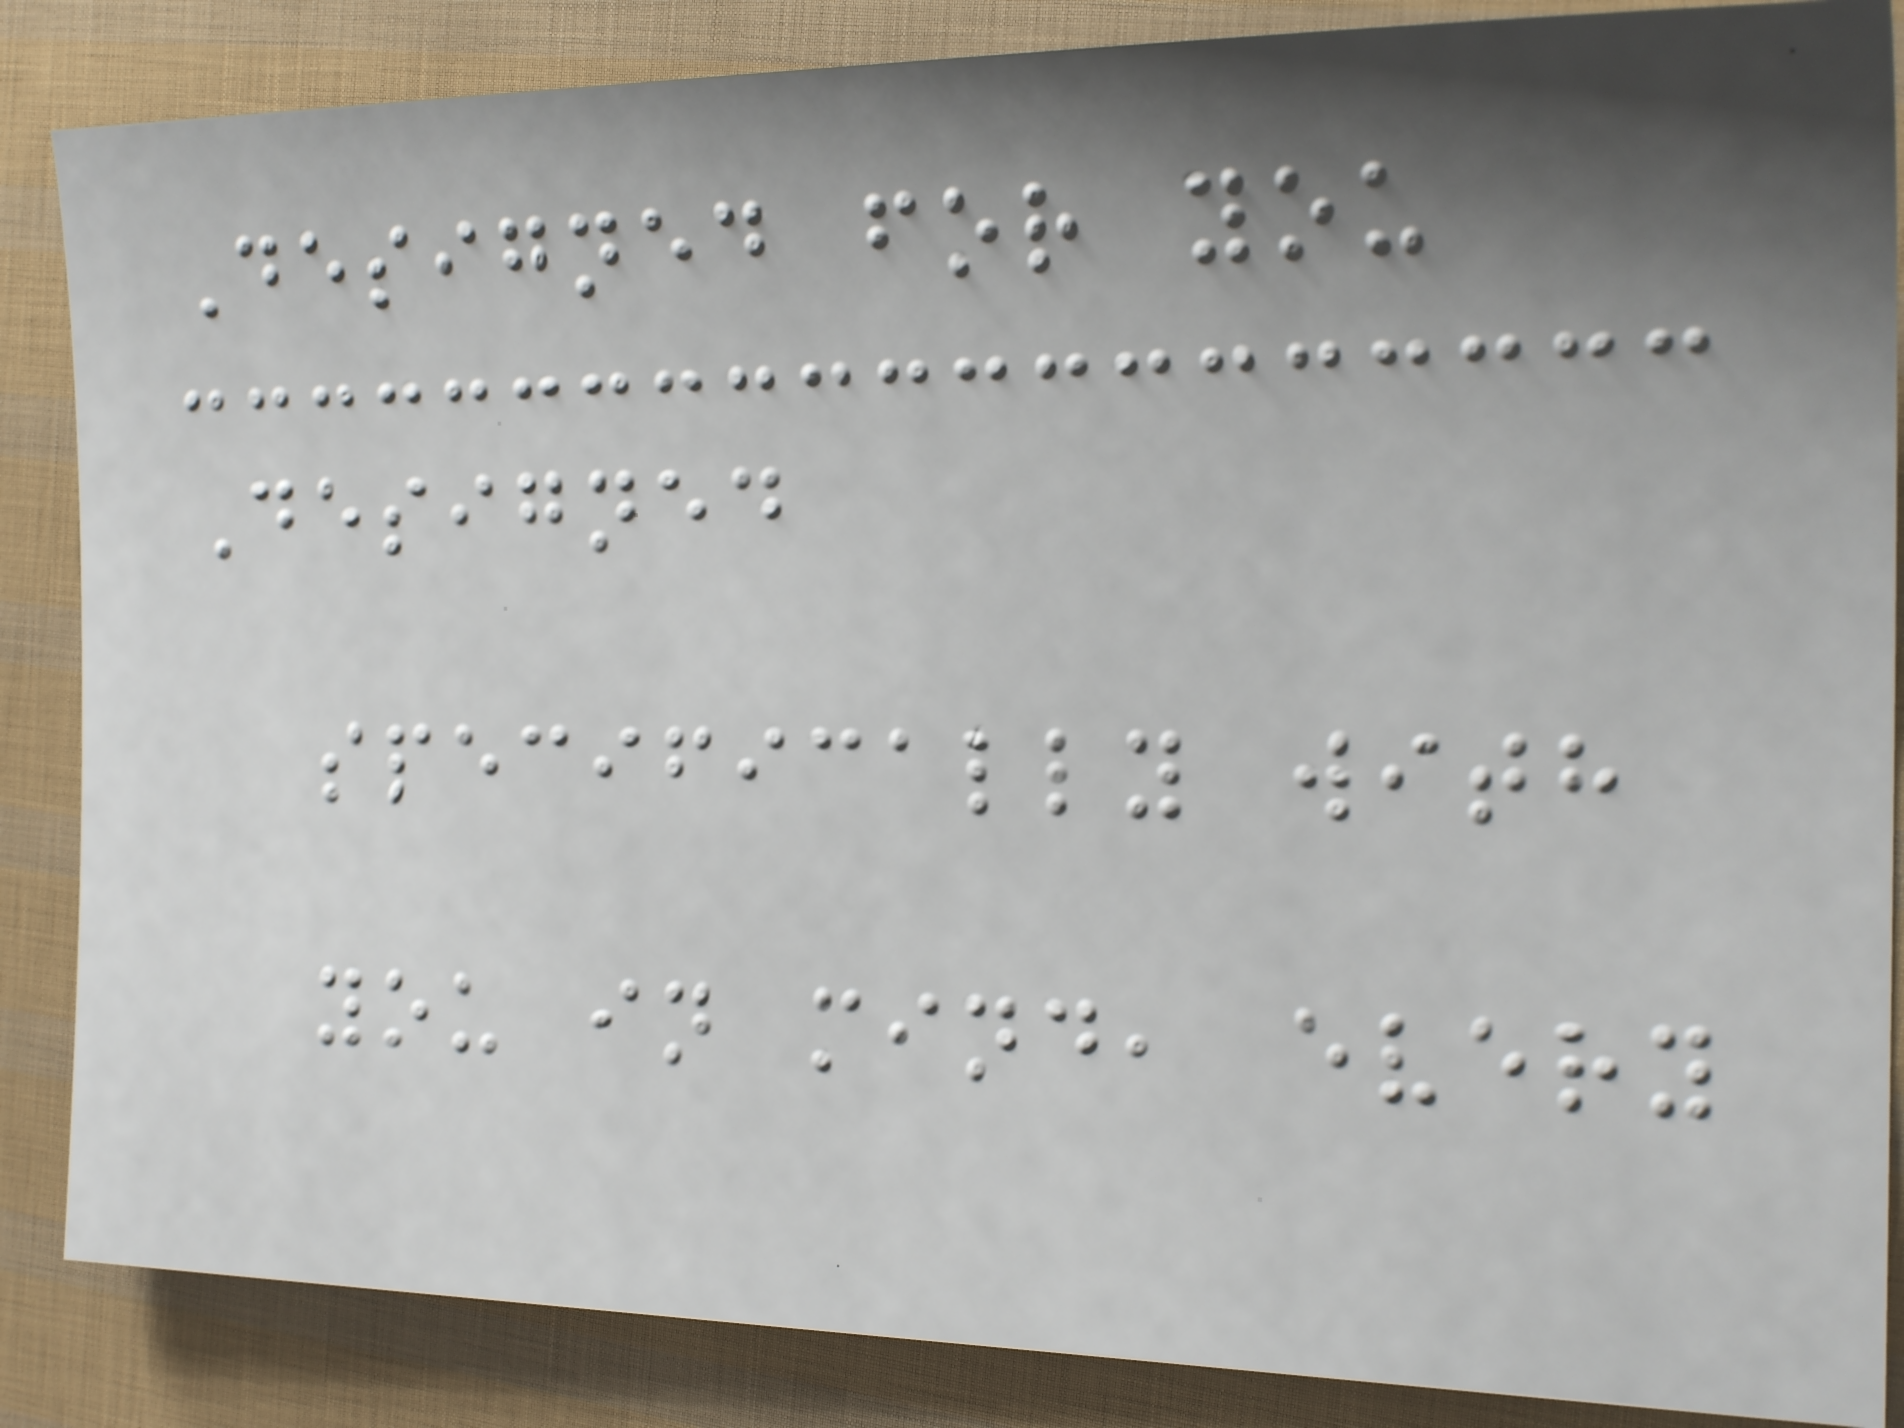Designed for you
Designed
specifically with
you in mind, every
